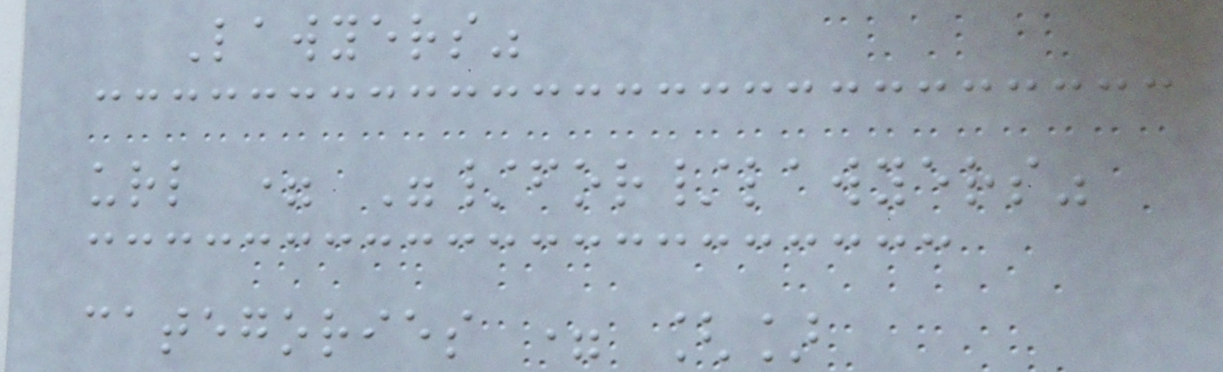Lawyers"
url = "/for/lawyers"
categories = []
